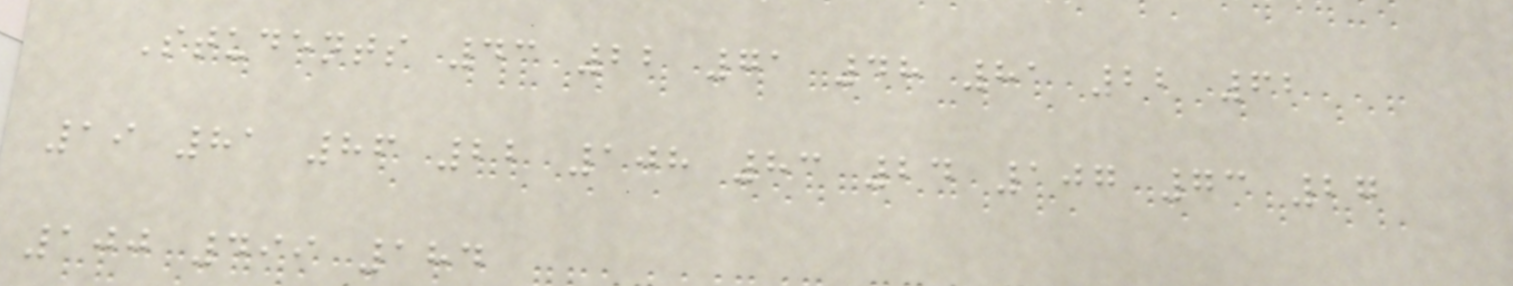Students 43 22 71 48 81 22 62
19 81 86 22 108 83 24 107 73 27
100 499 184
